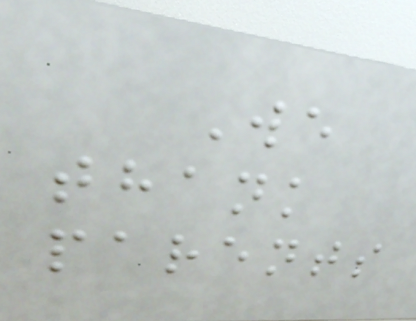We
thank
parents
